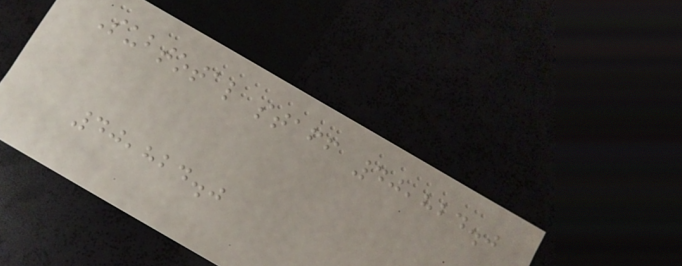Subtotal staff 40,824.0
40,824.0
